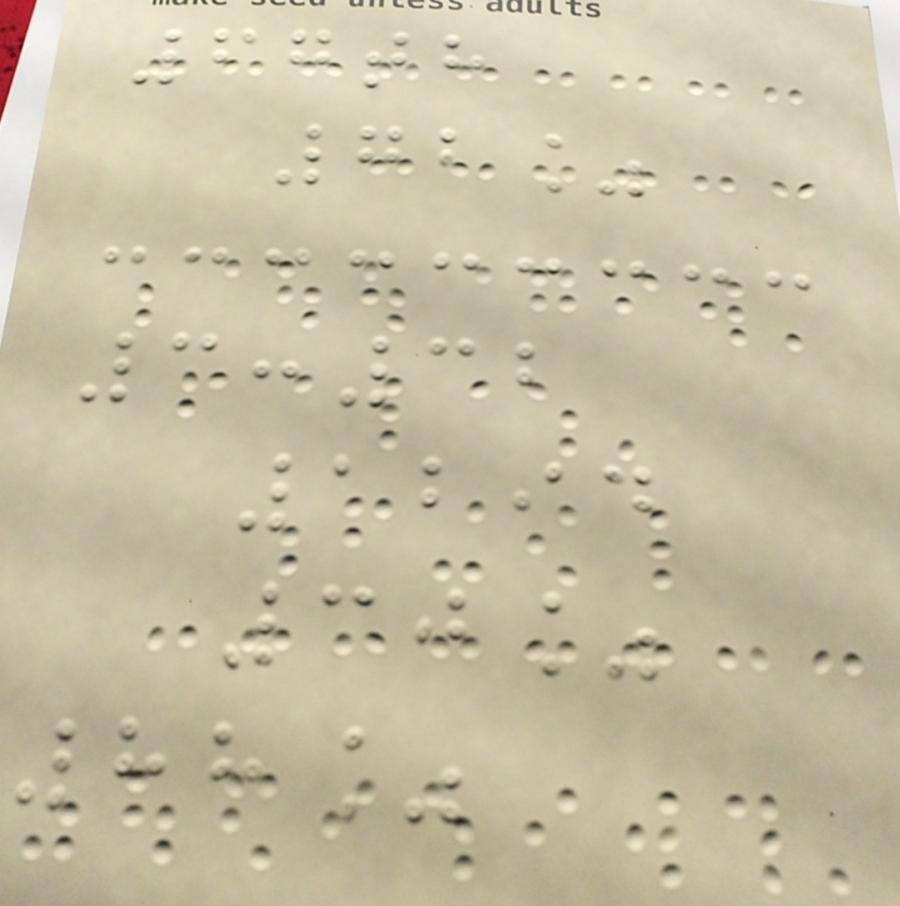67th
72%
3:32
1294
30%
88%
